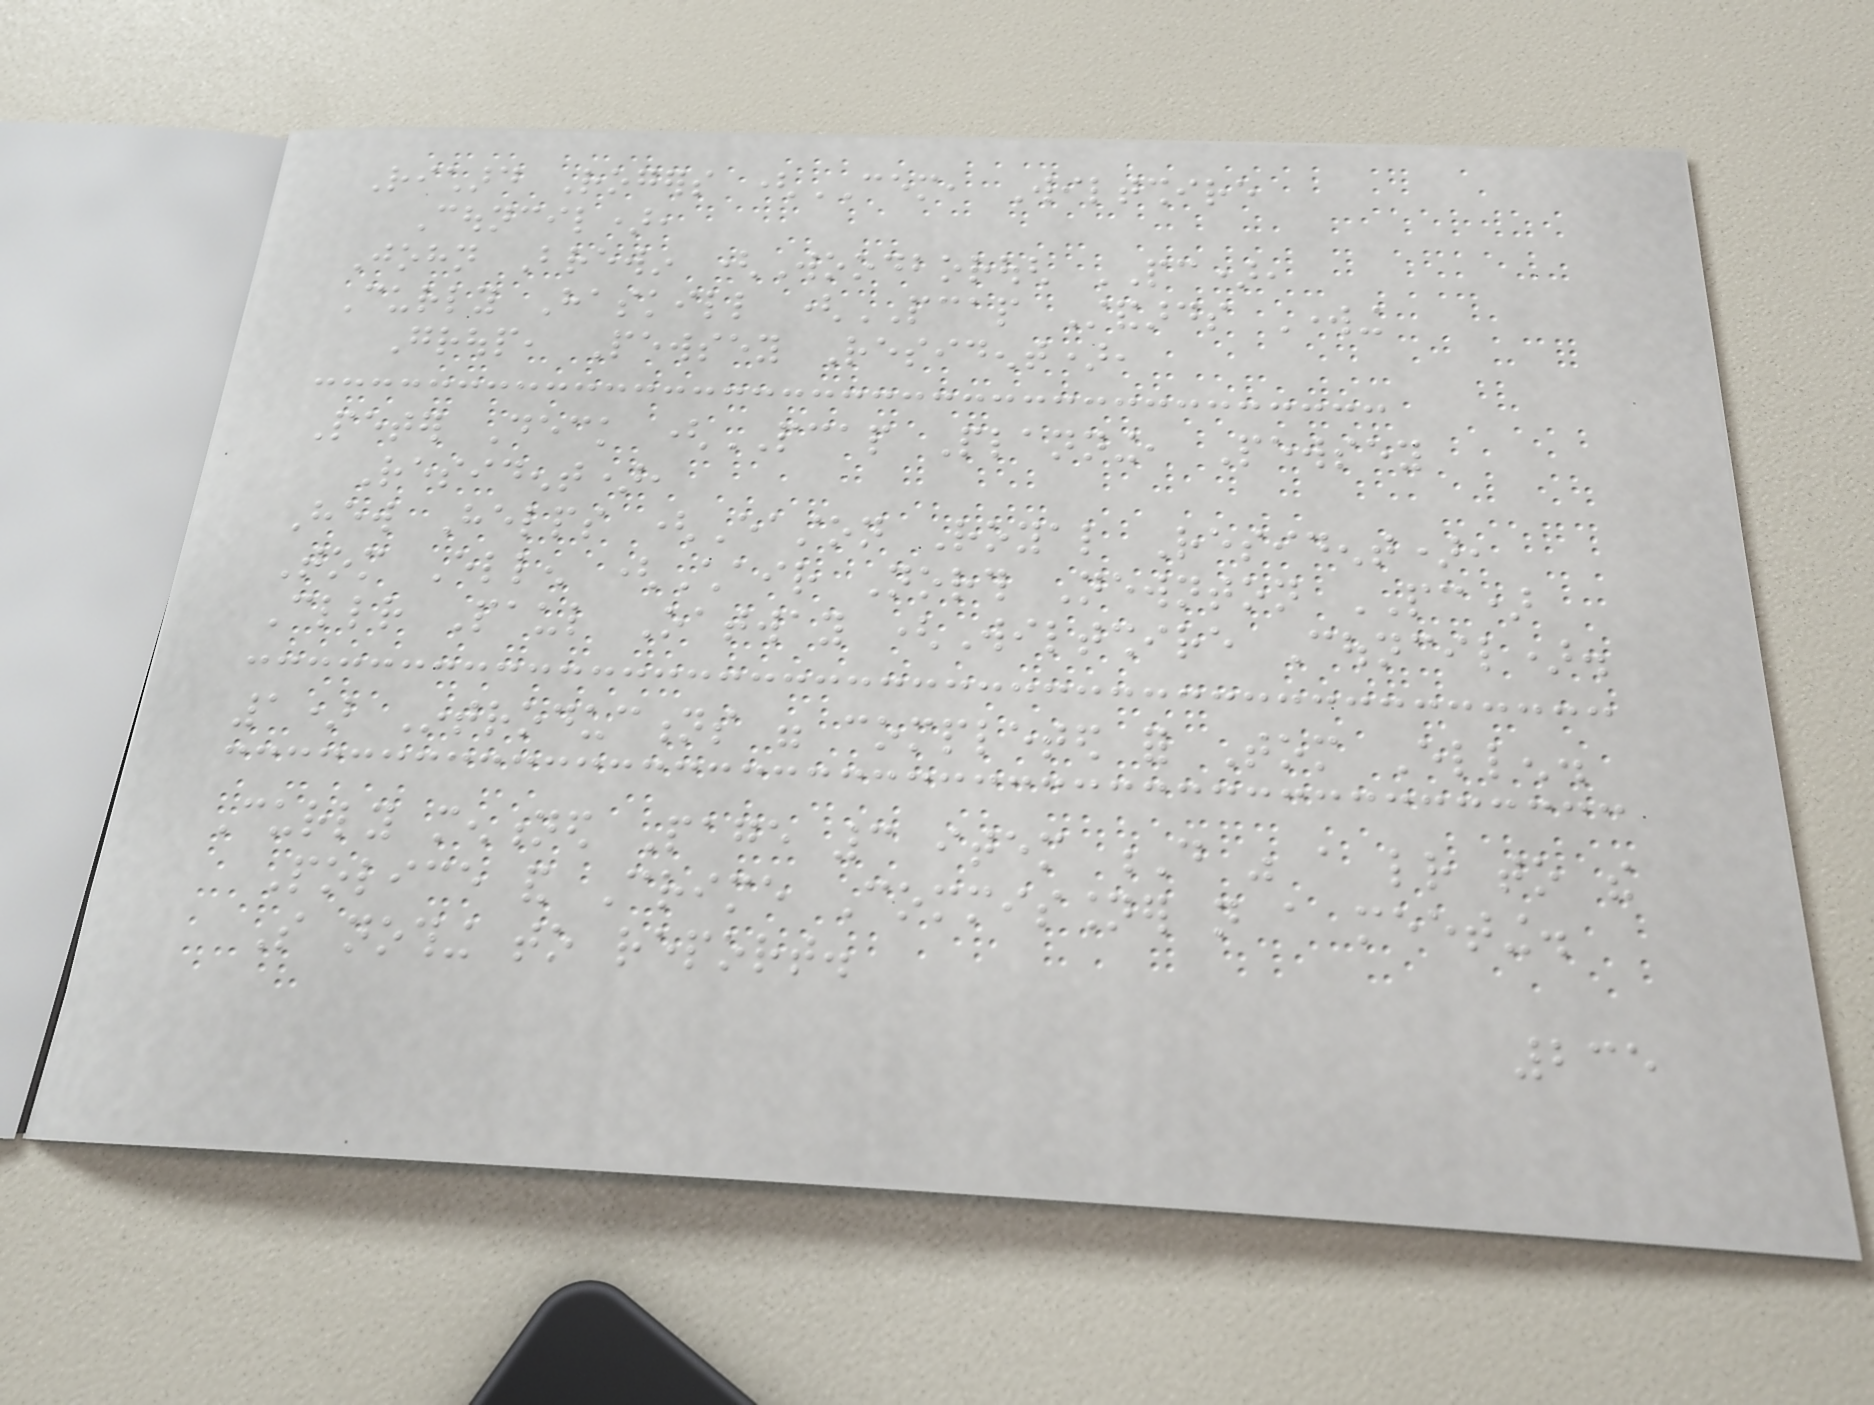Richard Rogers (CEM, Wiltshire
Council),
John Brewin (Woodborough PC),
Curly Haskill (PCAP Standards Working
Group, Pewsey Resident),
Peter Deck (PCAP Planning, Pewsey
Resident),
Hew Helps (Easton Royal Resident),
Tom Ellen (Chair North Newnton PC)
Cllr Paul Oatway (Wiltshire Council).
1) Introductions were completed for Tom Ellen.
Curly mentioned Page 3 item D was a letter to the
Police and Crime Commissioner not a meeting.
So nothing to report.
235
